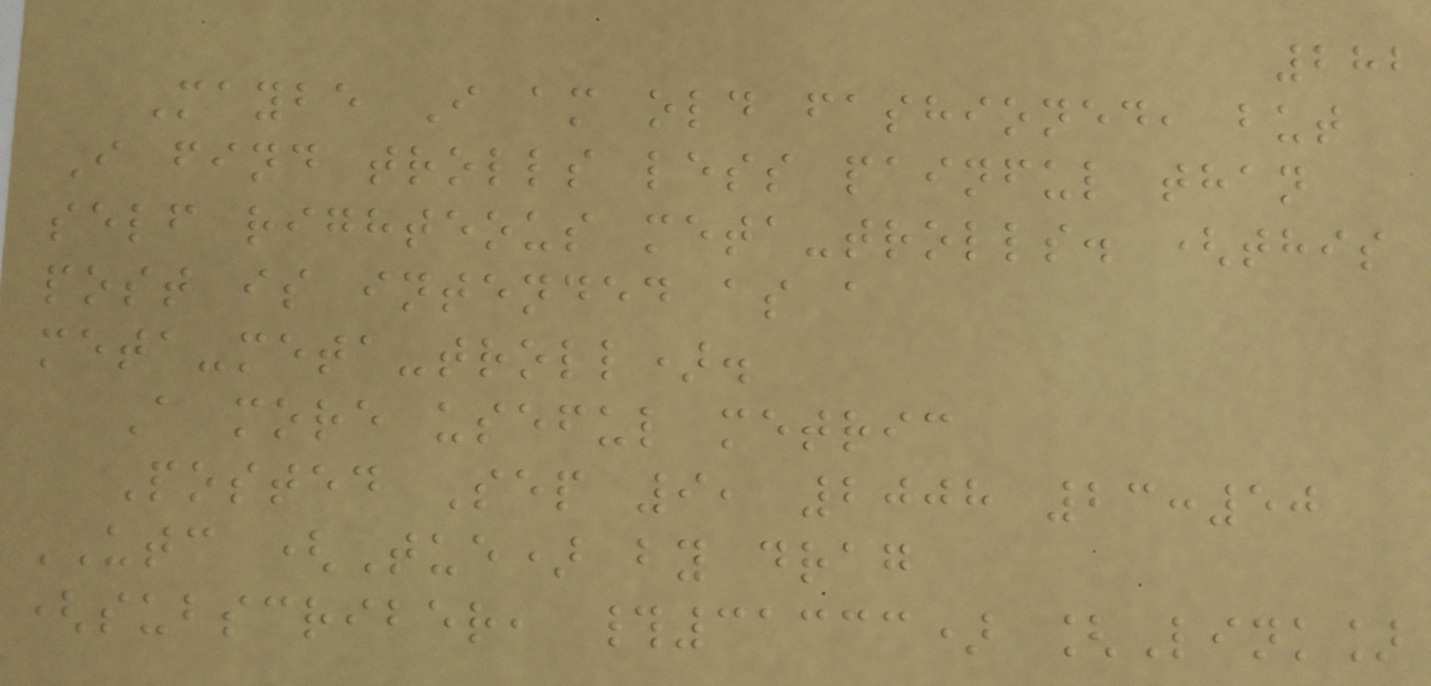282
Maybe I am old fashioned, but
I find trolls less painful than
self righteous meta-trolls. (this
post is intended as a
meta-meta-troll).
A more useful metric
Posted Sep 9, 2008 23:50
UTC (Tue) by drag
(subscriber, #31333) [Link]
